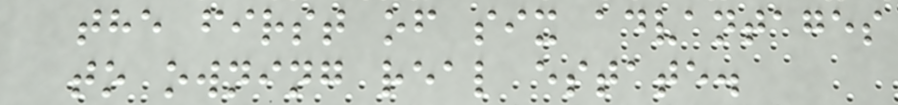the first of six advantages
to owning real estate.
